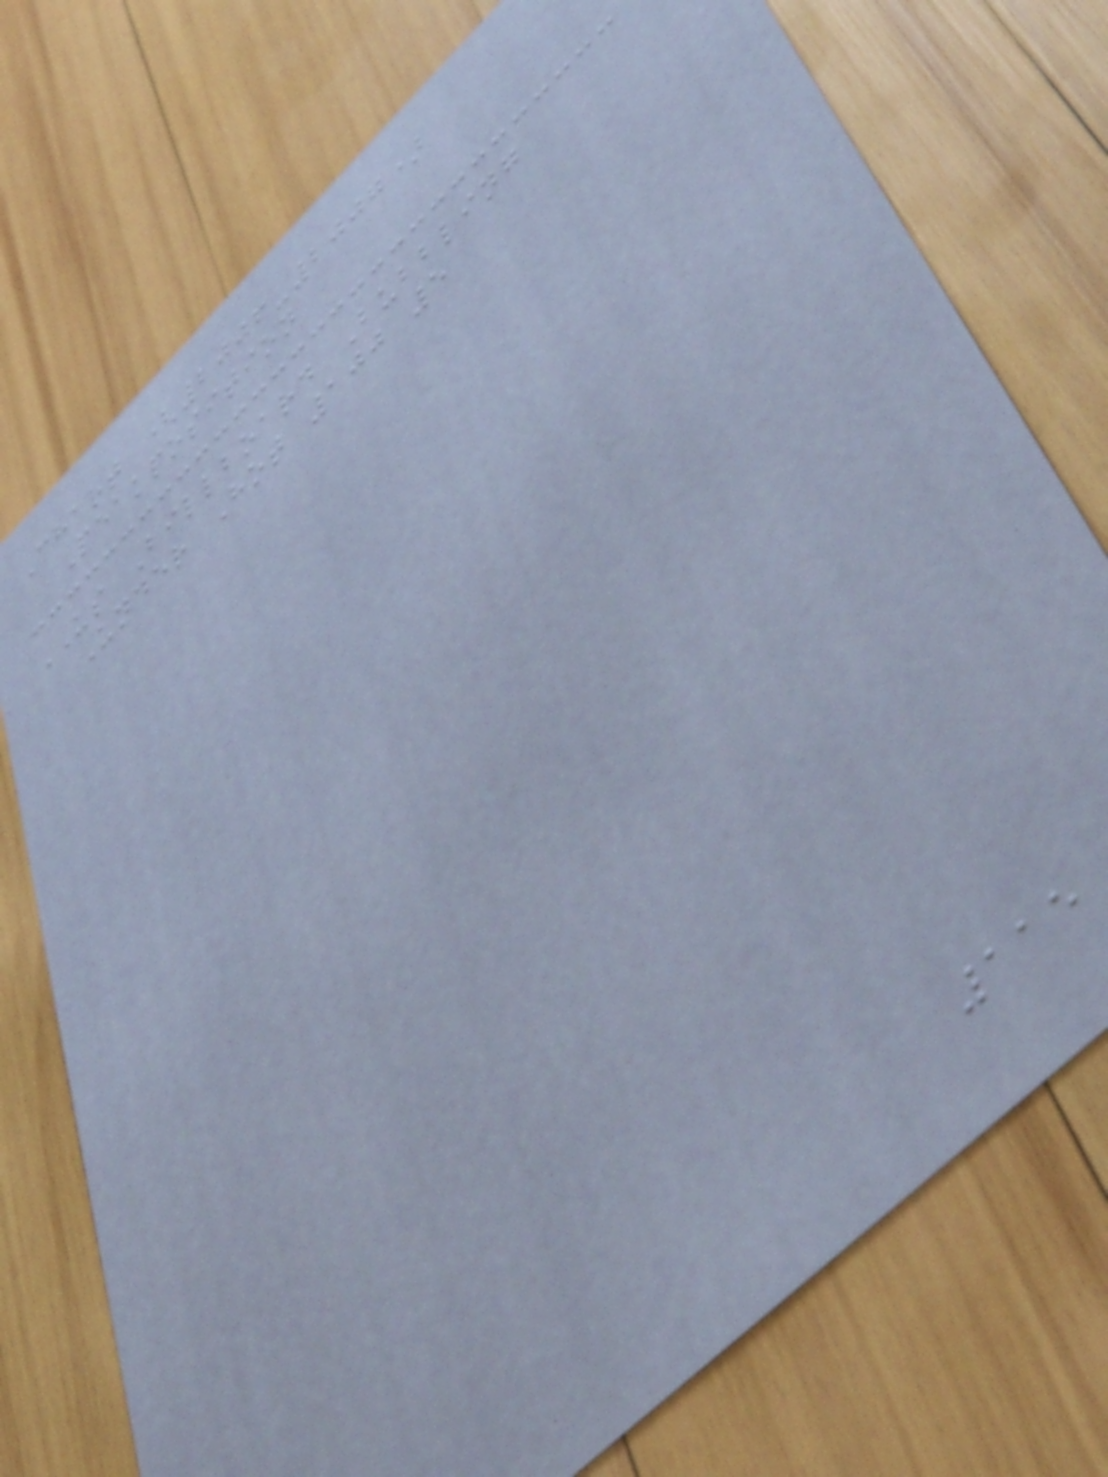Chart (2006-2007)
Peakposition
US Billboard Bubbling
Under Hot 100 5
115
